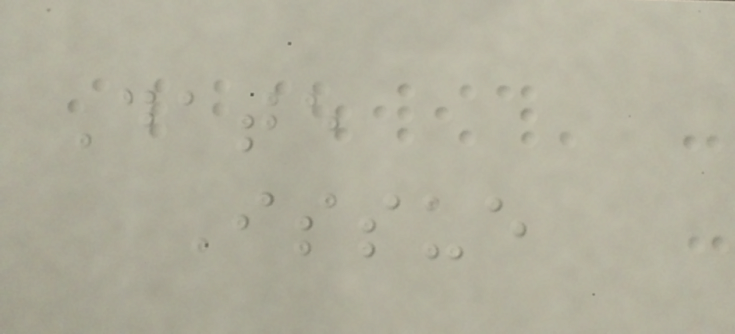Date
Issue
